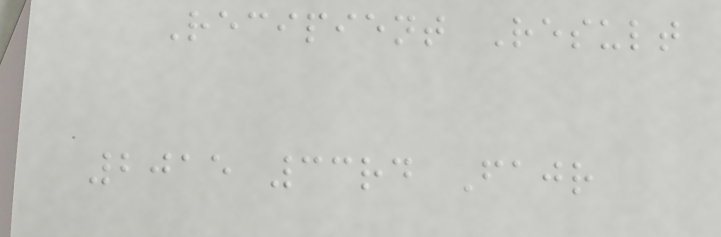Recipient Result
2015 33rd Fajr
